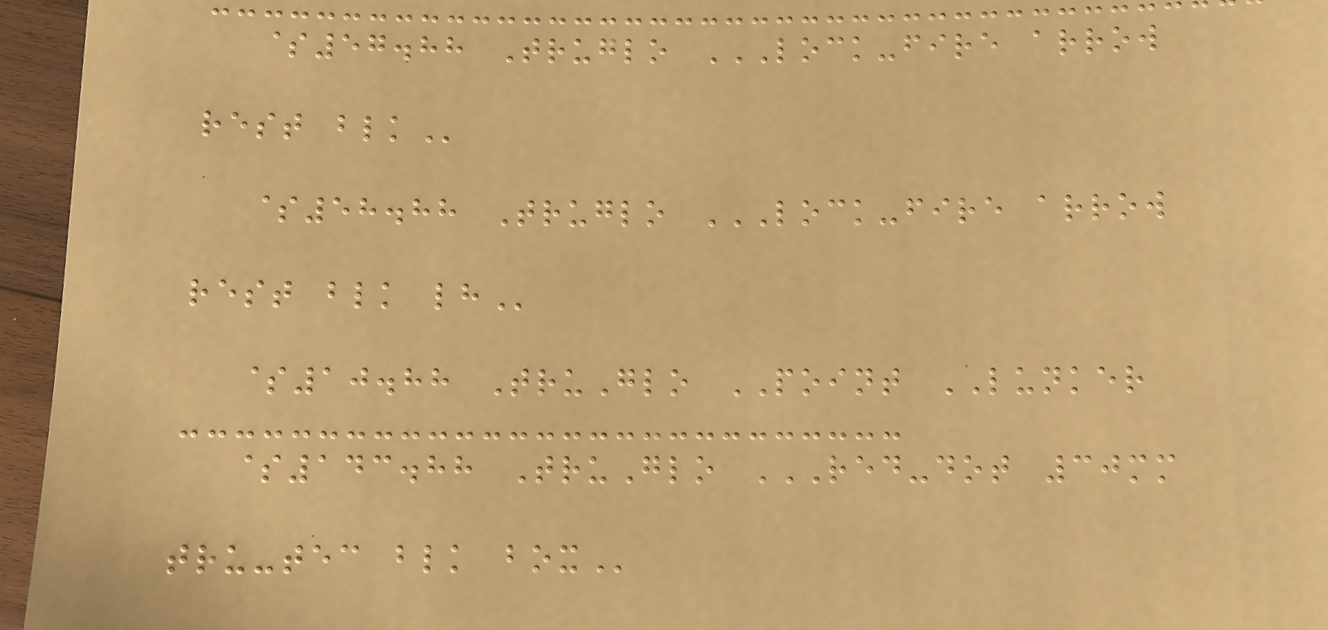$57.88 Truglo LOCK-FIRE ARROW
REST BLK
$58.88 Truglo LOCK-FIRE ARROW
REST BLK LH
$10.88 TruGlo POINT LUNKER
$143.88 TruGlo RED-DOT 30MM
TRU-TEC BLK BOX
